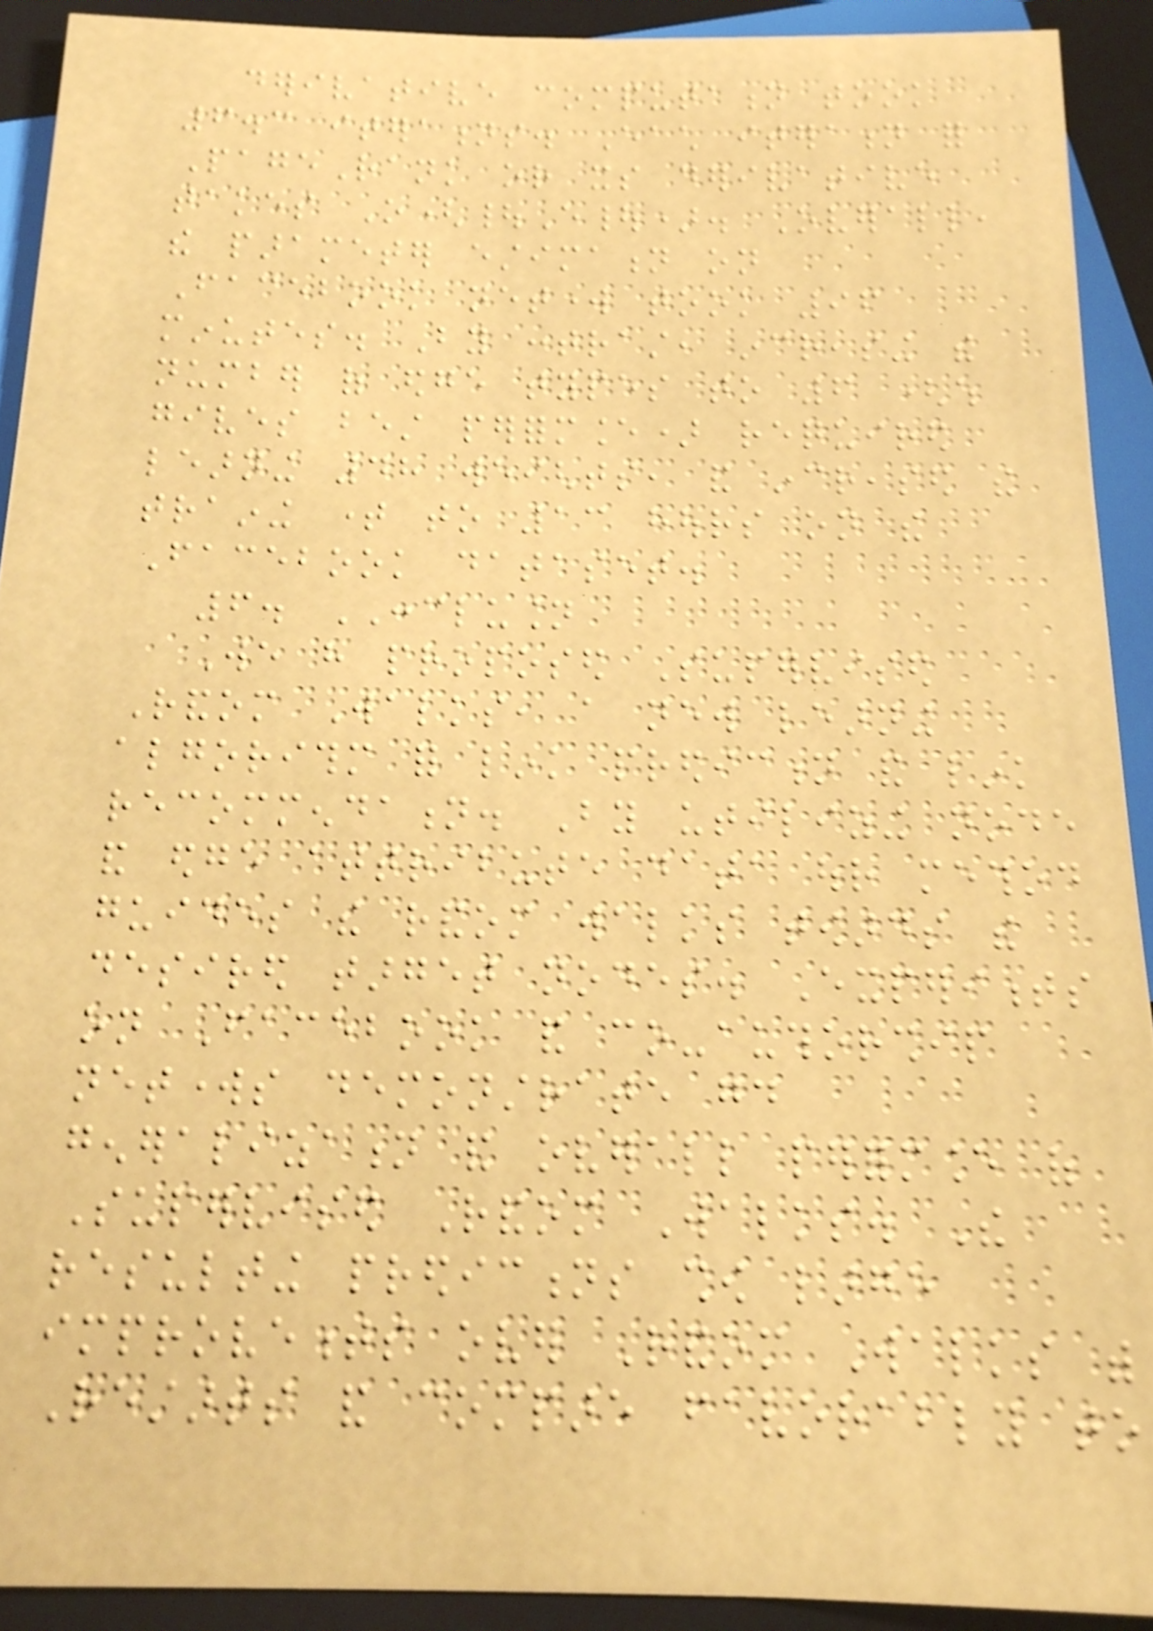derivative computation took
6.3 iterations. Each iteration for
PageRank or its derivative
takes O(|E|). Overall,
the parameter estimation on
Facebook network took 96
minutes. By contrast, increasing the
number of edge types to 6 (which
gives best performance) required
learning 48 weights, and increased the
training time to 13 hours on the
Facebook dataset.
6. CONCLUSION
We have proposed Supervised
Random Walks, a new learning
algorithm for link prediction and link
recommendation. By utilizing node
and edge attribute data our method
guides the random walks towards the
desired target nodes. Experiments
on Facebook and co-authorship
networks demonstrate good
generalization and overall performance of
Supervised Random Walks. The
resulting predictions show large
improvements over Random Walks with
Restarts and compare favorably to
